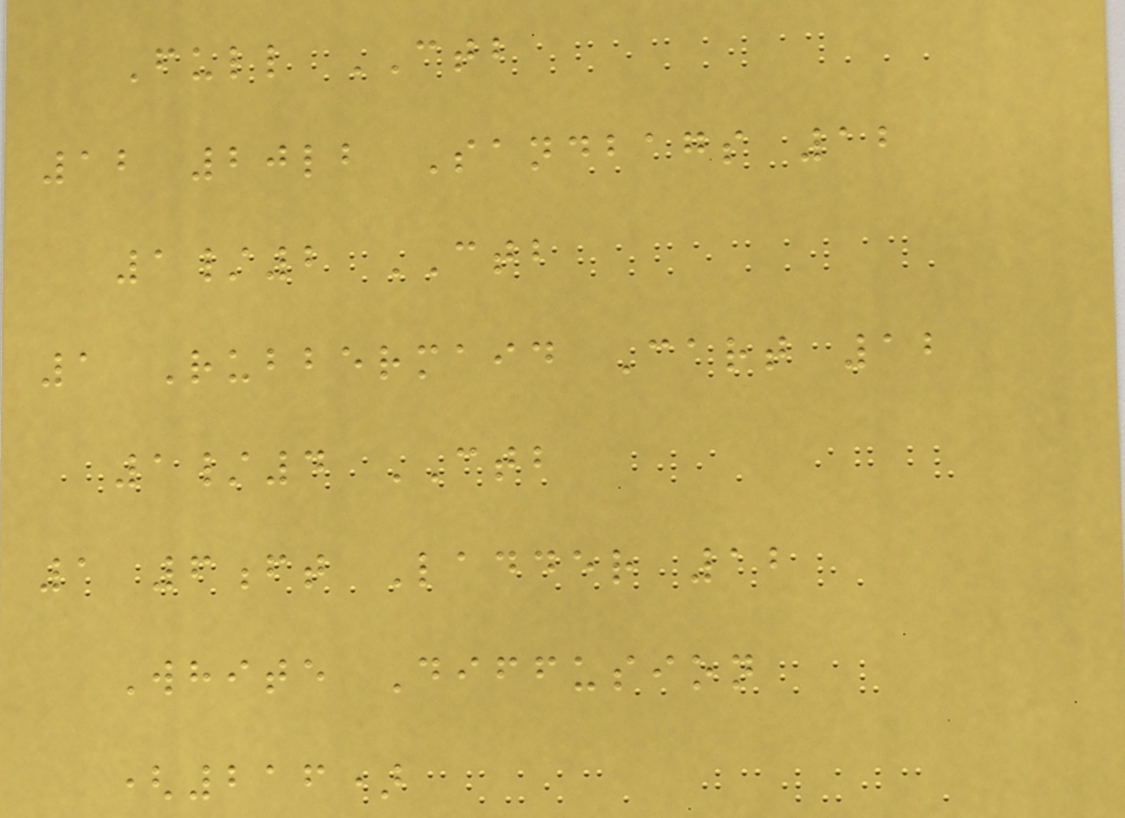Full CTB
12 20lb Sandbags 12
1/2 CTB
1 Rubbermaid Cart 12
1/4 CTB
1 6ft Ladder 12
White Diffusion
(216)
